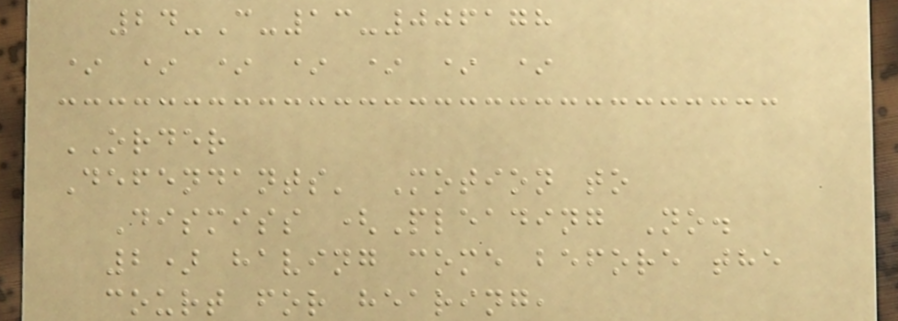24-C-13-006178
* * * * * * *
ORDER
Defendants' Motion to
Dismiss (Pleading No.
2) having come before the
court for hearing,
